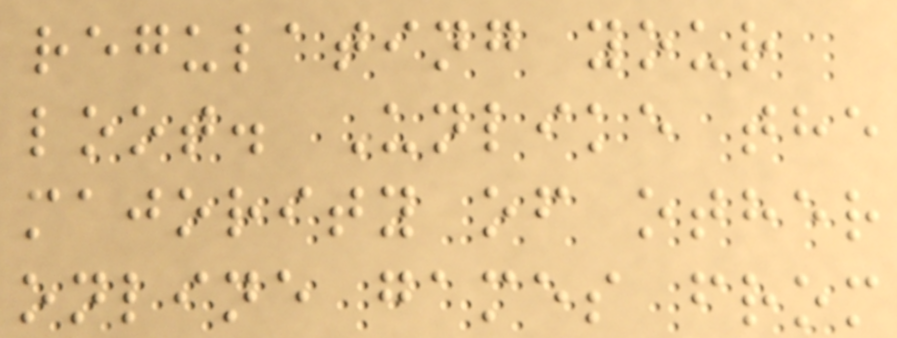regulating your
loot. Unlike the
majority of other
online games from
